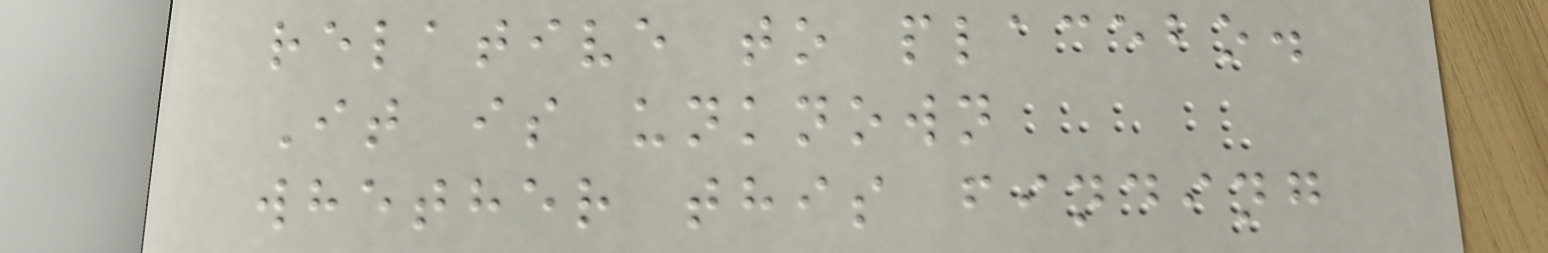relative to placebo.
It is unknown
whether this finding
